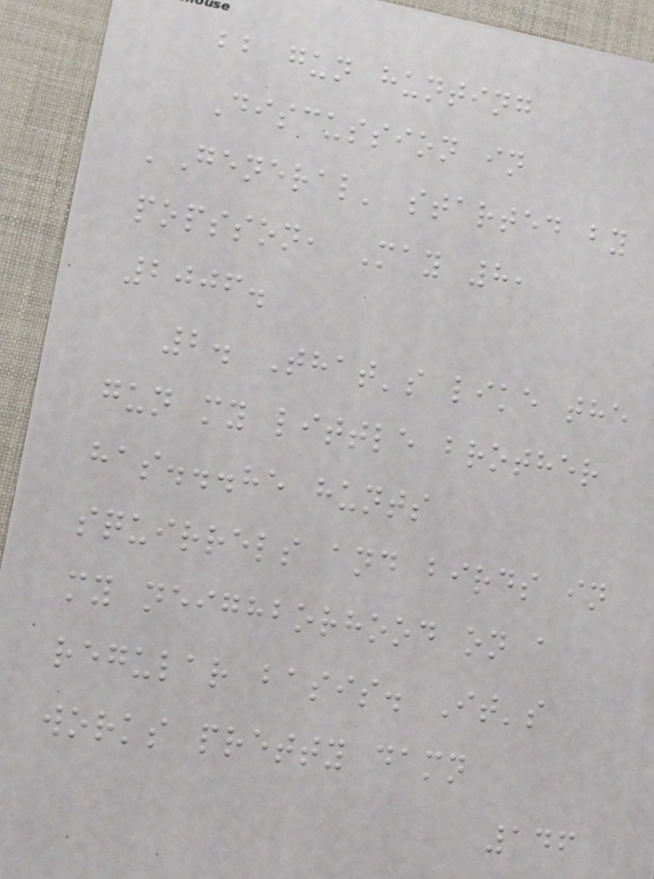bb gun hunting
Discussion in
'General' started by
popsson, May 8,
2006.
2. That's like the
gun my little brother
has...he hunts
squirrels and birds in
my neighborhood on a
regular basis. It's
works pretty damn
146
